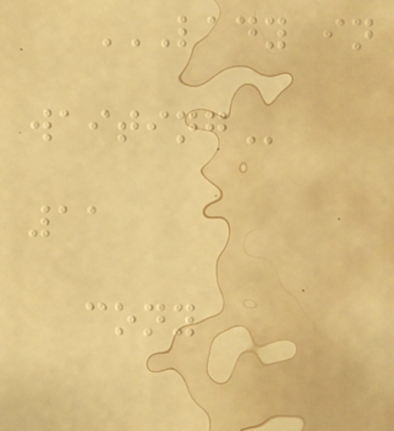LADY IN
WAITING
11
cony
